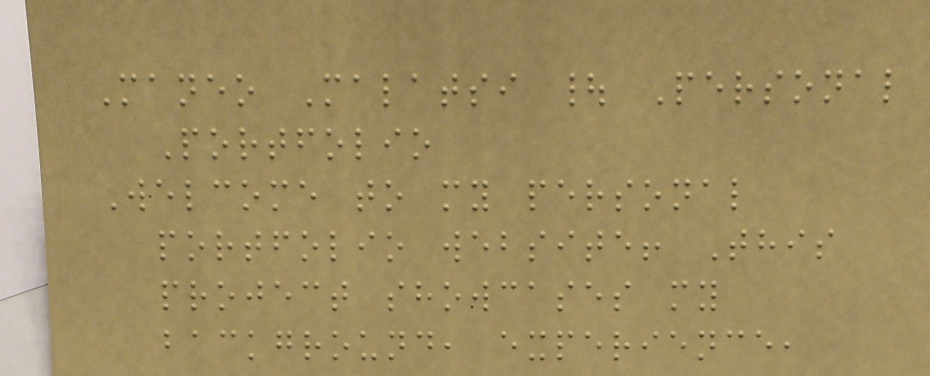Maneo Malatsi | Personal
Portfolio
Welcome to my personal
portfolio website! This
project showcases my
background, experience,
